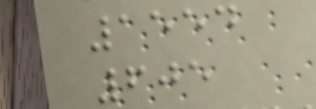1554
605
